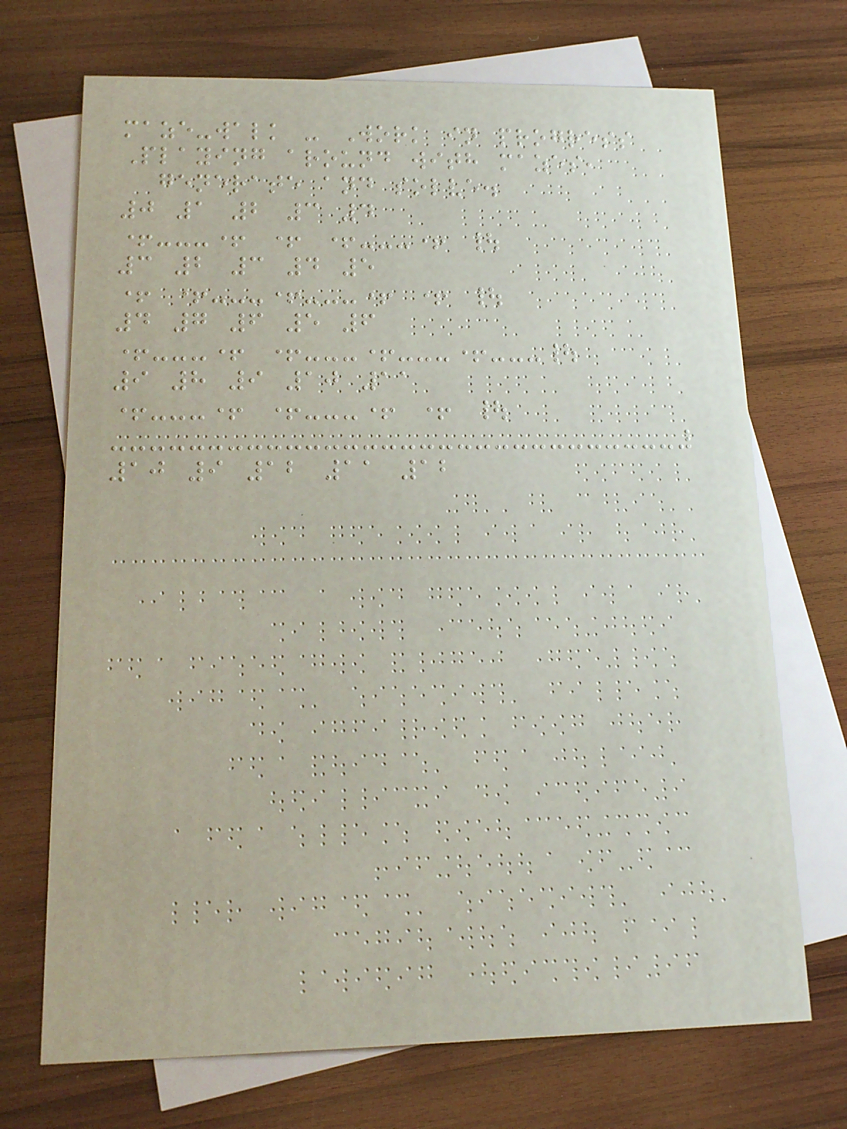maze-walk - Work in progress
Playing around with mazes,
generate and solve.
0 1 2 3 4
+---+ + +---+ |
3 2 3 4 5
+ +---+---+ + |
4 7 6 5 6
+---+ +---+---+---|
9 8 9 10 11
+---+ +---+ + |
10 9 12 11 12
